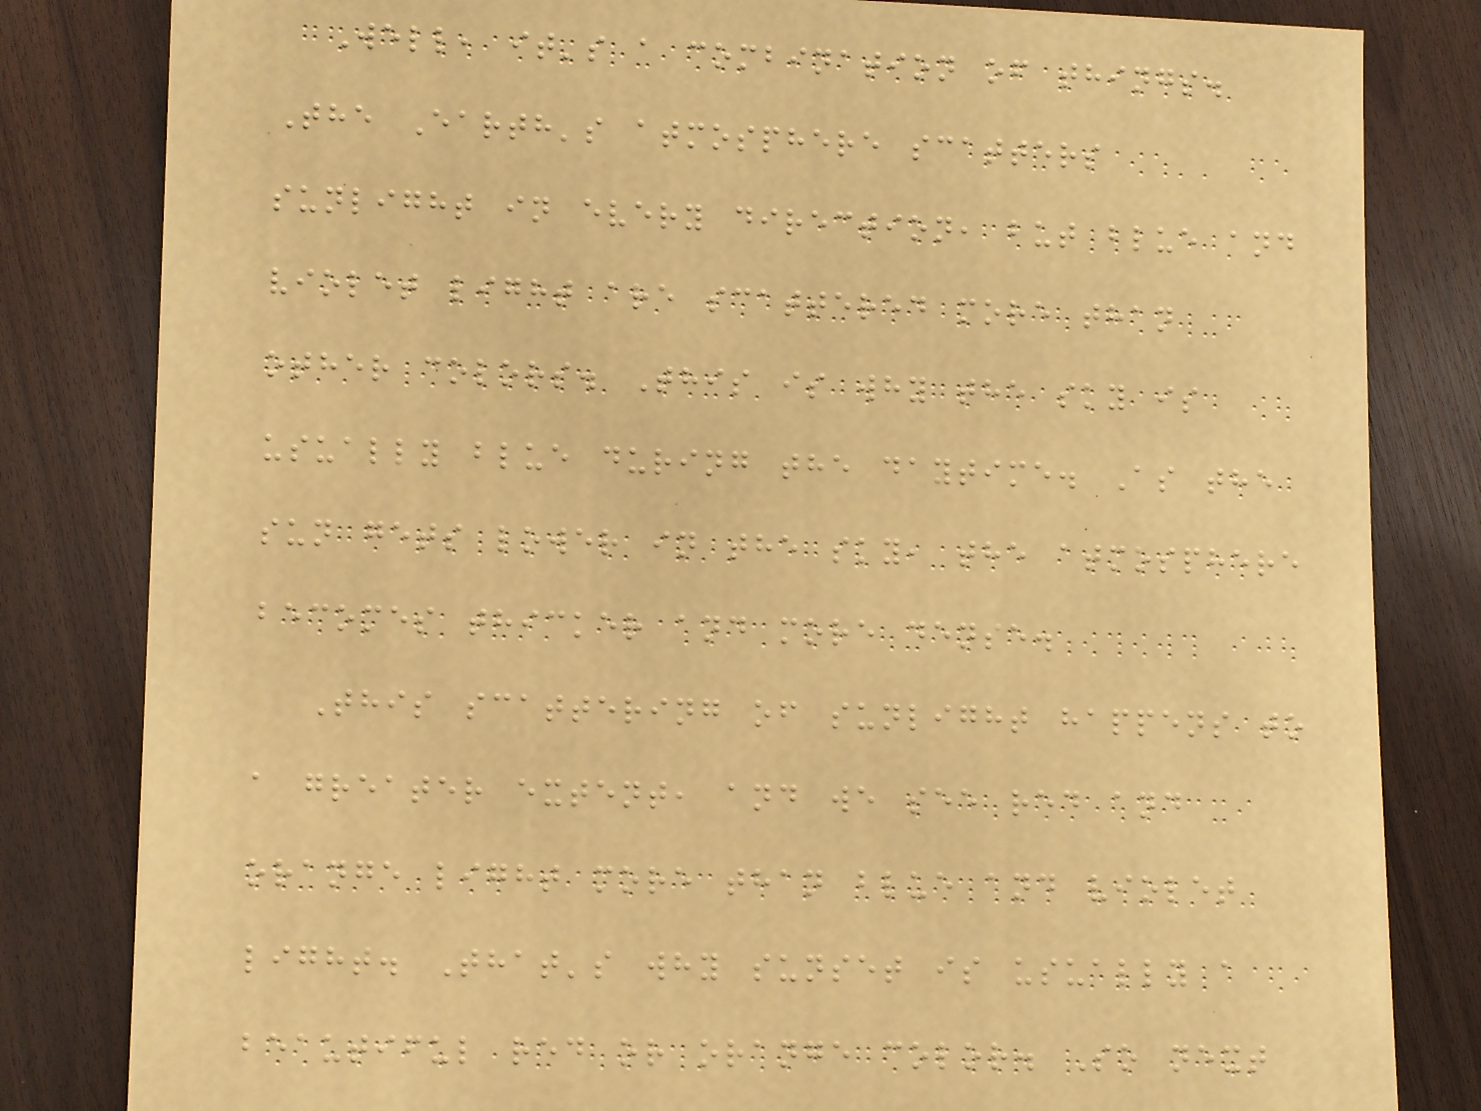Well, it's a combination of things.
The Earth's atmosphere scatters
sunlight in every direction, but blue and
violet light are scattered more than
other colors. This is why the sky is
usually blue during the daytime. As the
sun gets lower in the sky, the atmosphere
becomes thicker and more dense.
This scattering of sunlight happens to
a greater extent, and we see red and
orange light more than blue and violet
light. That's why sunset is usually a
beautiful red or orange color. So next
